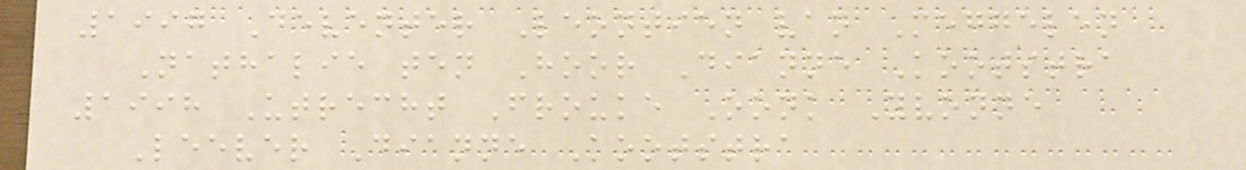1997 Deventer Leontien van Meggelen
Nathalie ten Hoor Dianne Kootstra
1998 Utrecht Frouke Oonk Yvonne
Leever Dianne Kootstra
